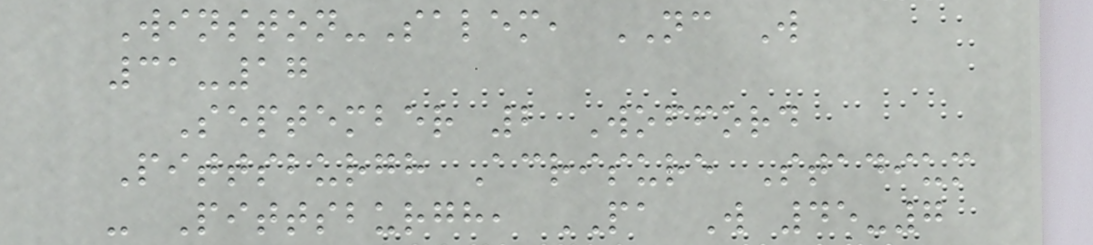Winston-Salem, NC W
31-17
September 2 Wofford
Pittsburgh Acrisure Stadium
- Pittsburgh, PA W 45-7
